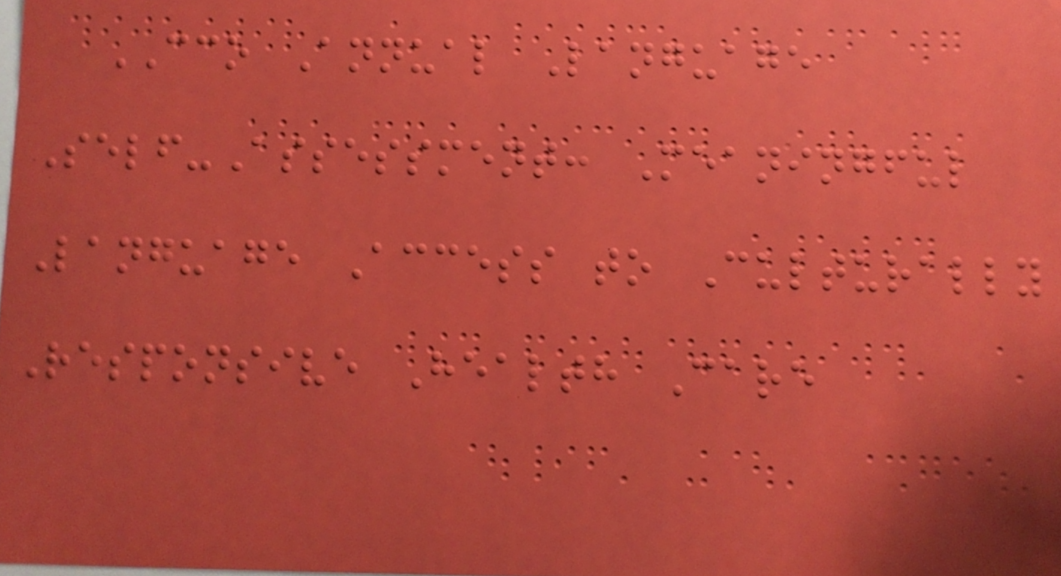CCO Annual Language
Self-Assessment: Meaningful
Language Access to Culturally
Responsive Health Care
